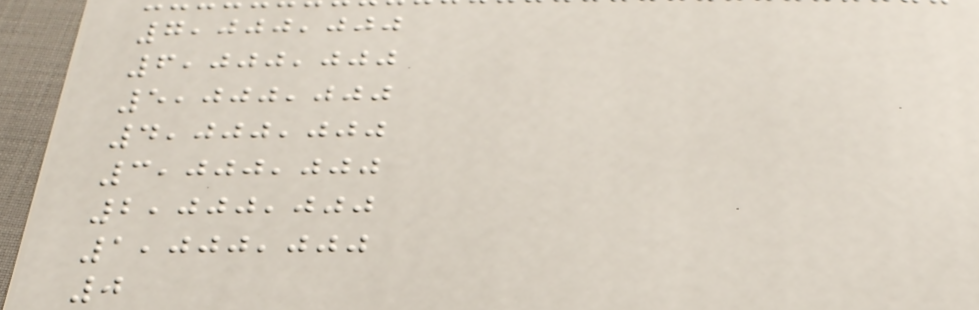7,000,000
6,000,000
5,000,000
4,000,000
3,000,000
2,000,000
1,000,000
0
